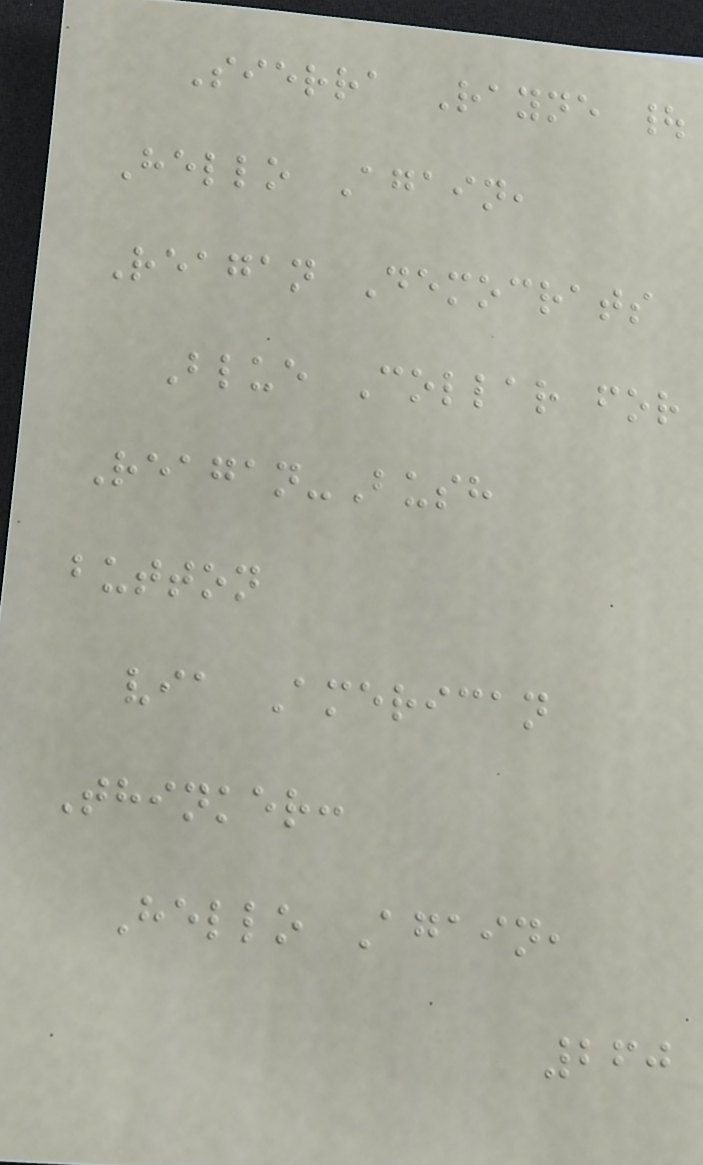Sierra Rayne |
Hello Again,
Reagan Democrats
Blue Collar for
Reagan-Bush
button
via American
Thinker:
Hello Again,
260
